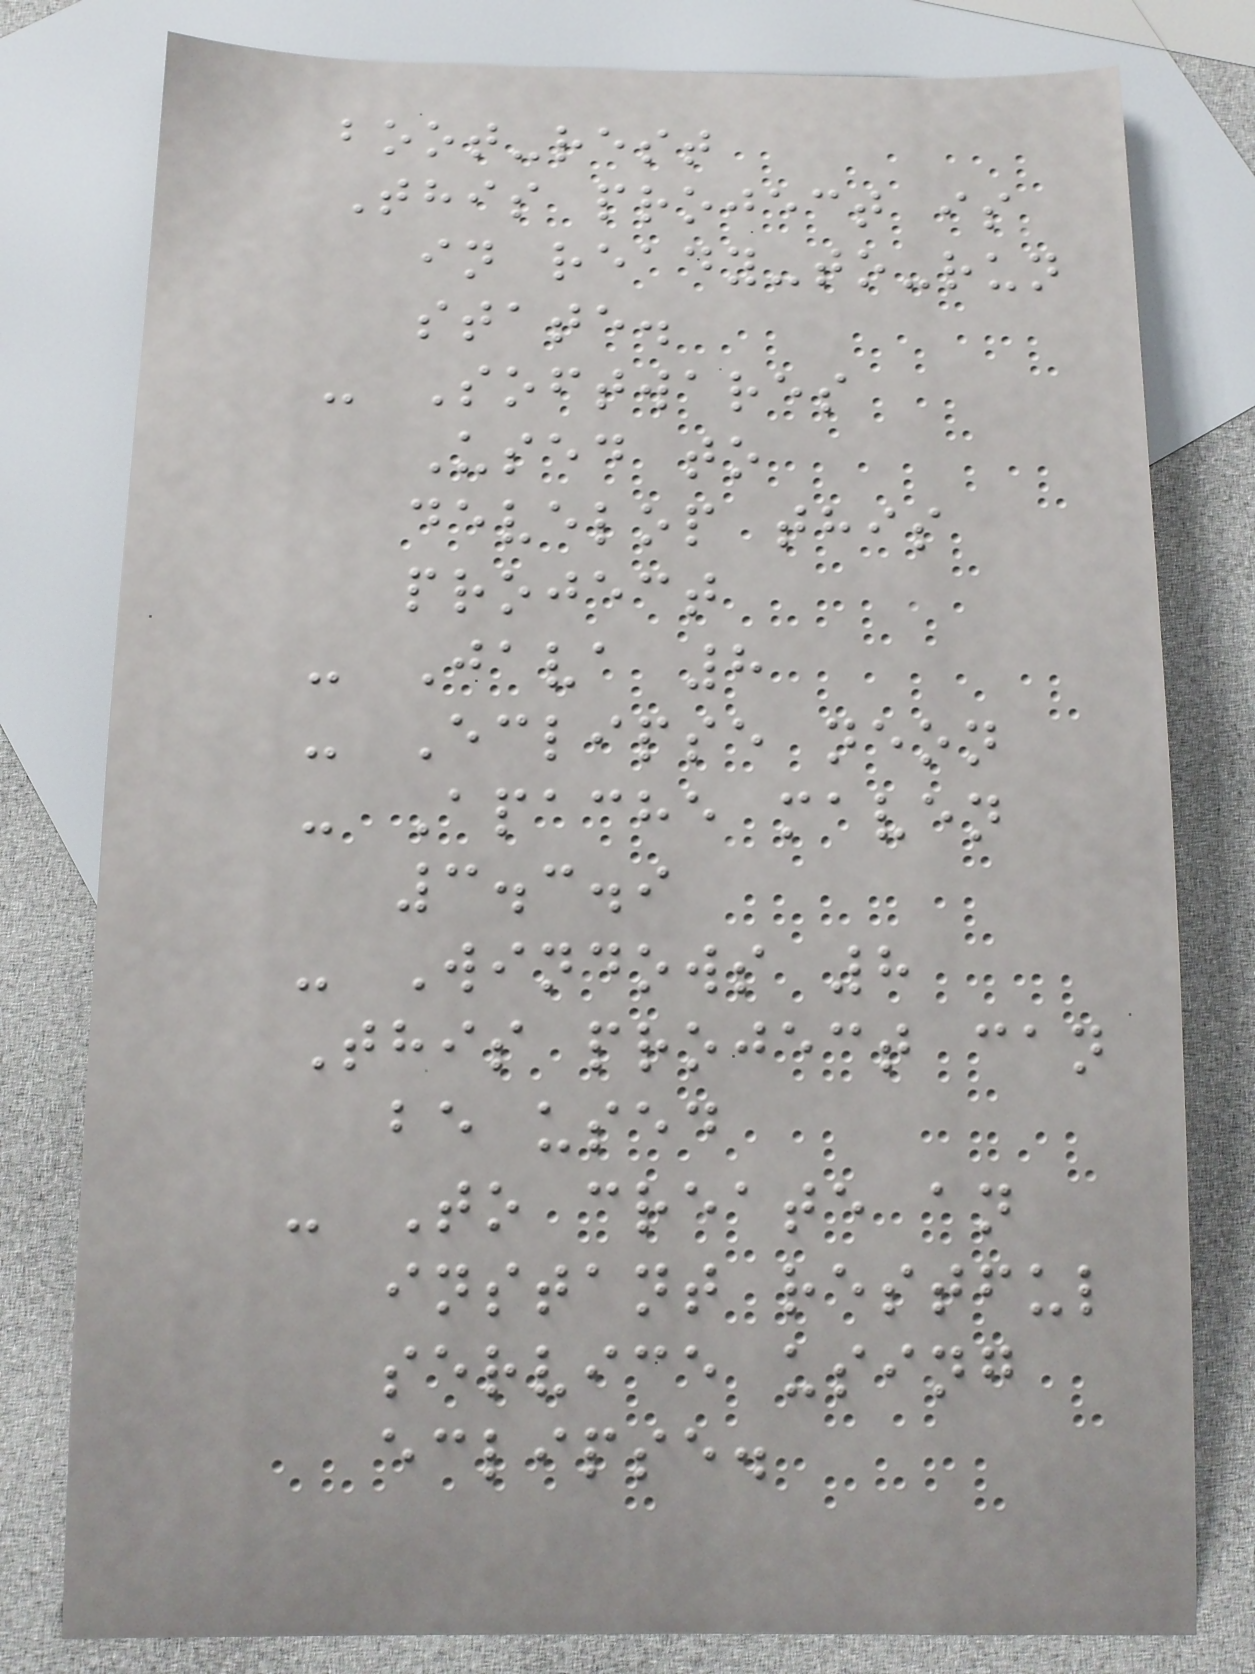boot-rest
This project is
in ready-to-run
state.
- Softwares
Used to
develop this
project
- Java 8
- Eclipse neon
- Apache maven
3.3.9
- Windows 8
This project can
be used
- To create an
instant restful
service using
eclipse.
